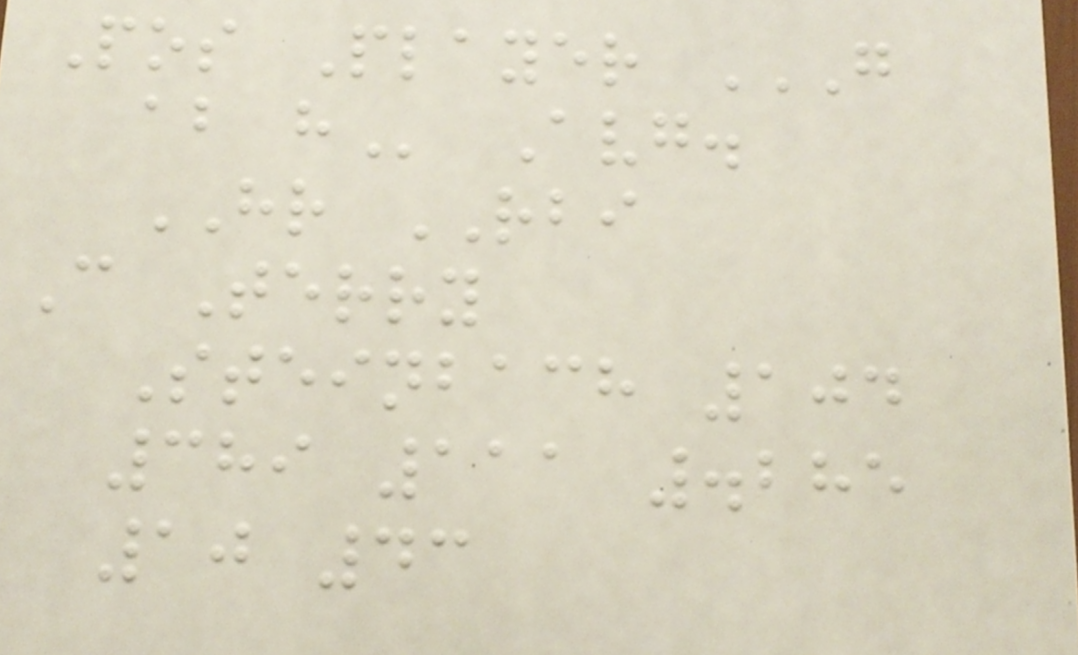Pos Player G
AB H Avg.
HR RBI
C Terry
Steinbach 104
389 111 .285
10 43
